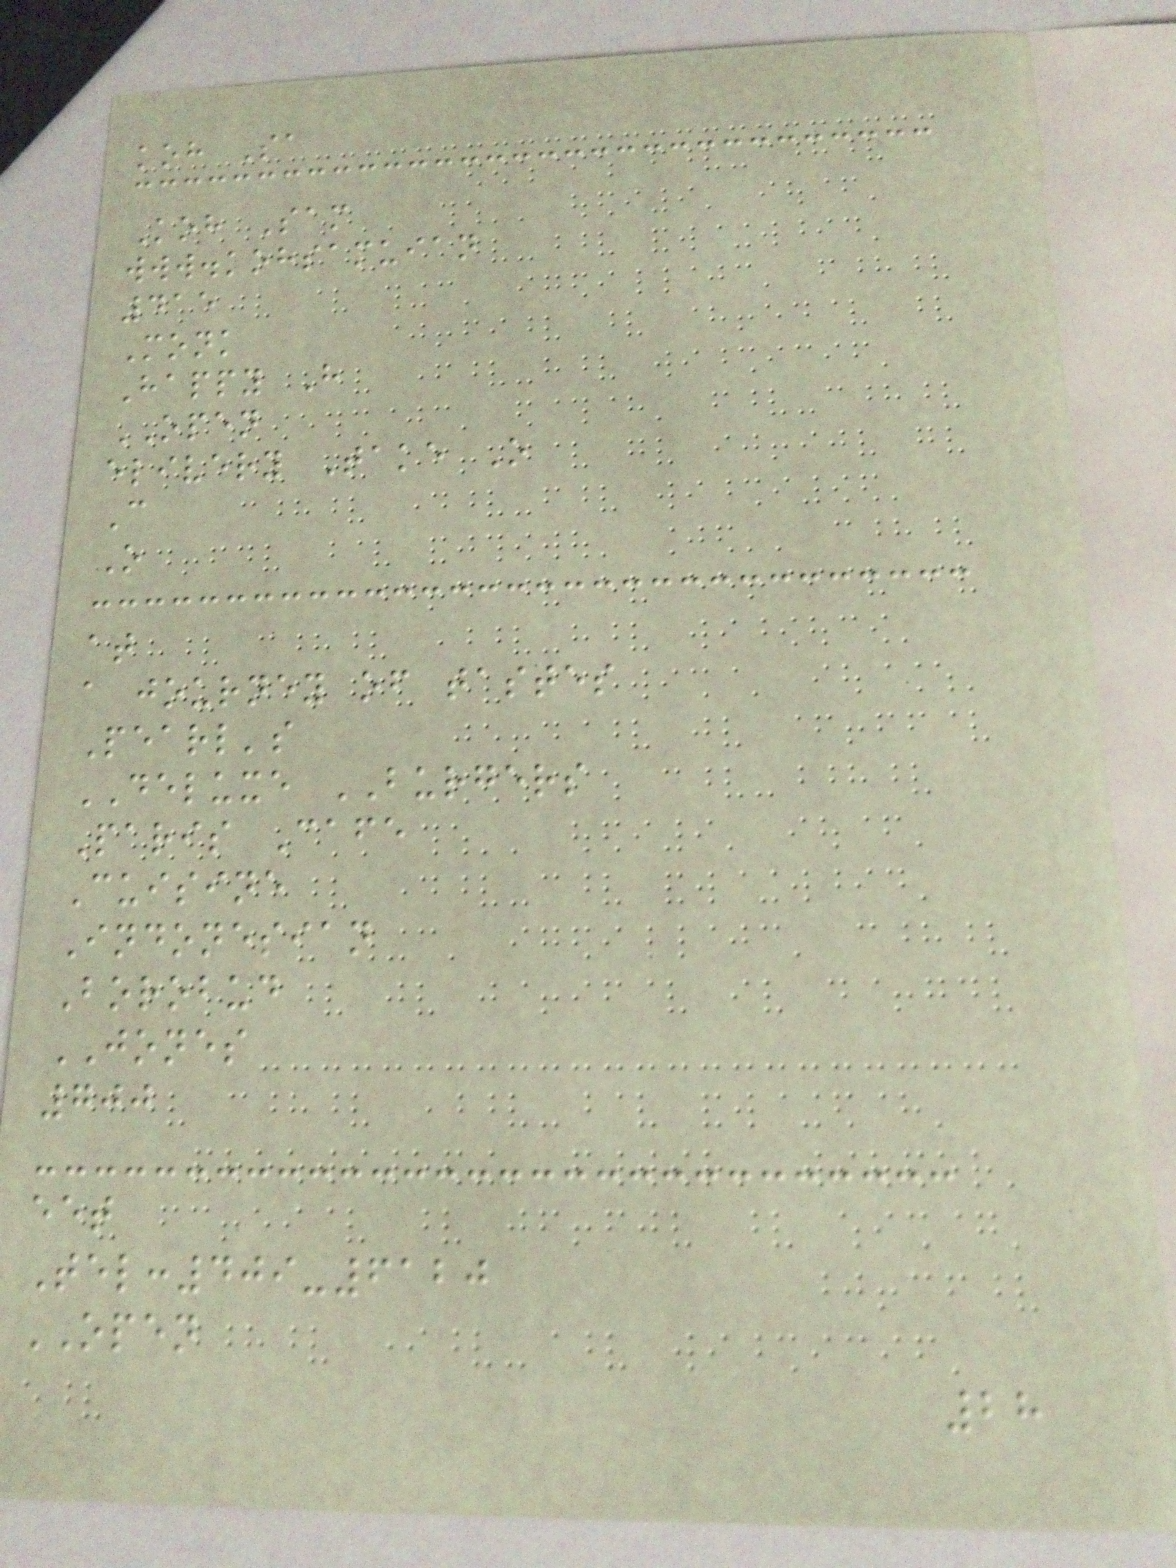koh Sa
Koh Sam
www.kohsamuian
415
Monk
Happy H
OPEN
elivery Take O
C
O
at
a journey of tastes
Pearl's
DELUXE BURGERS
Paris Cafe
Cuisine
Indonesian
Borobud
JONES
700
eet
Tel:409-6120
OPEN
28
